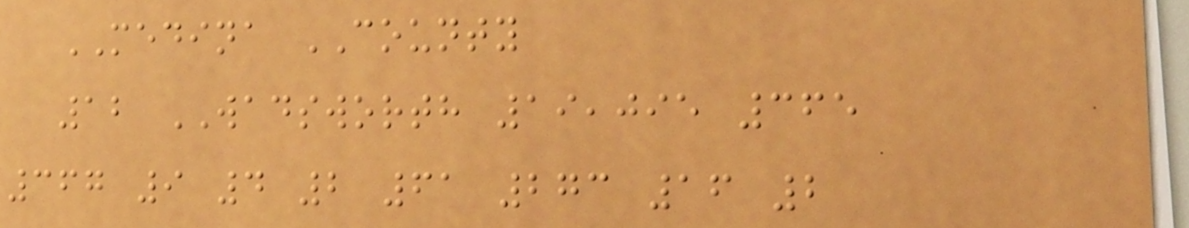MEDINA COUNTY
12 WADSWORTH 19,095 365
367 9 4 2 61 273 16 2
